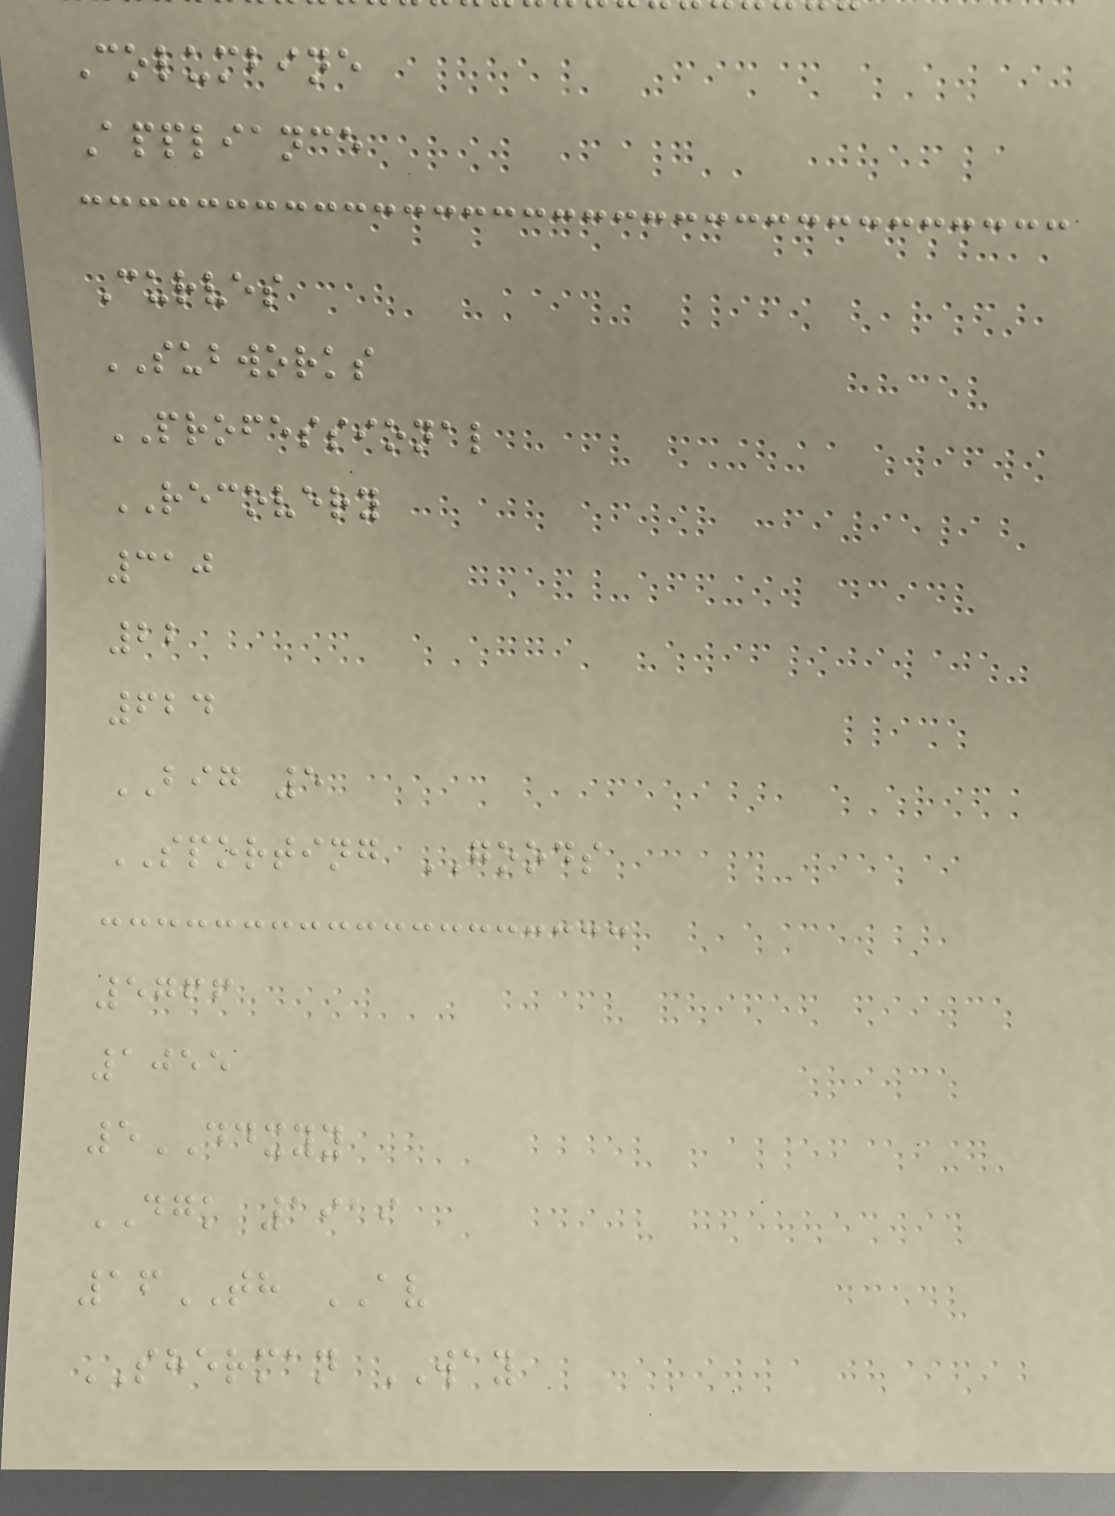Columbine
Appliance
Curves
SUBWORKS
PROFESSIONAL
RECOVERY
310
22
624
BIG 5
SPORTING GOODS
5766
1055
5DDXYY
DGK 1919
16TH AV
SHERMAN WAY
